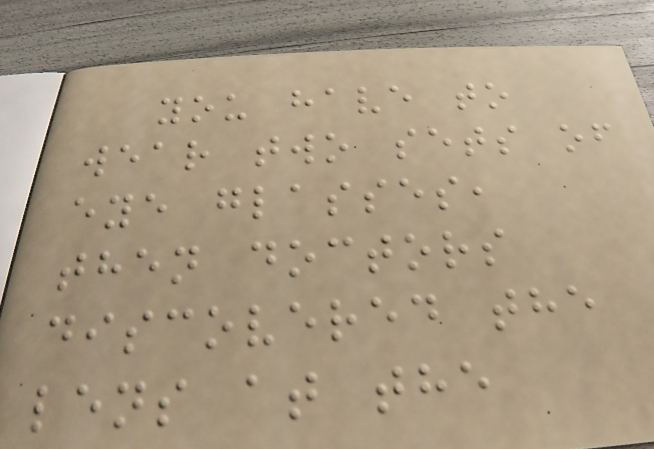you have to
wear two sets of
eye glasses,
then doctors
discovered the
lens at the
